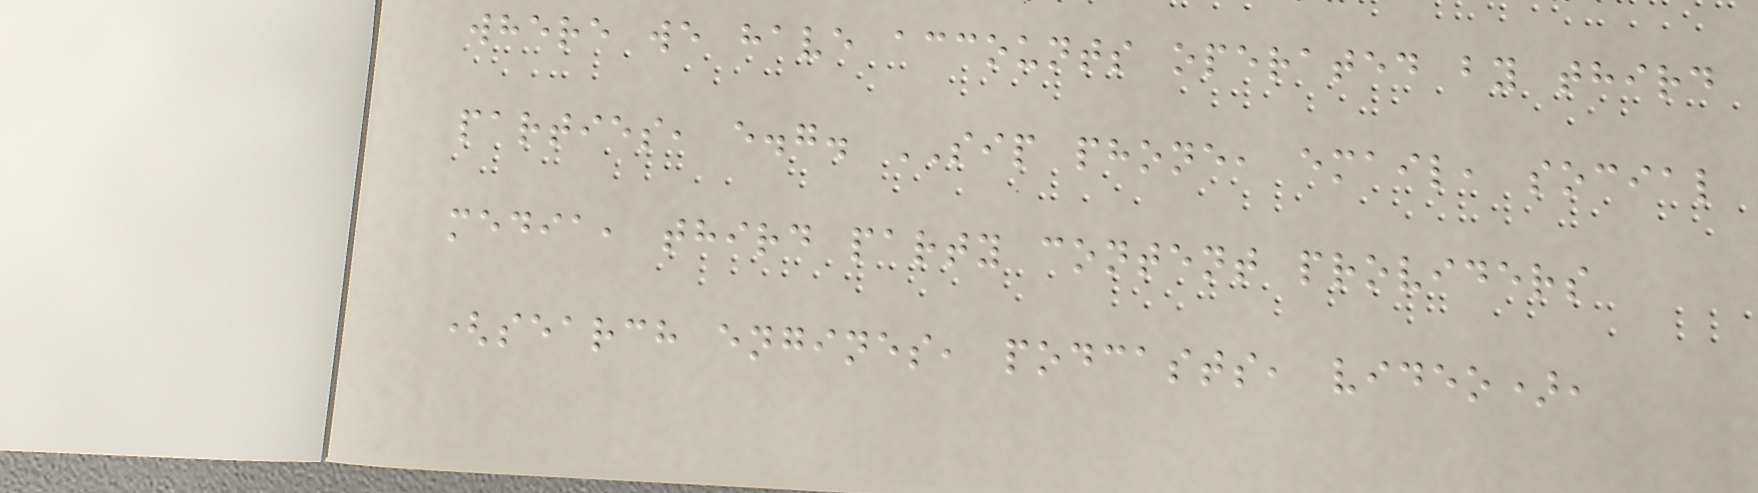where we have accounts operated by third
parties, e.g. SIP phone, email, social
media, third party content providers
(search engines, podcasts, video),
